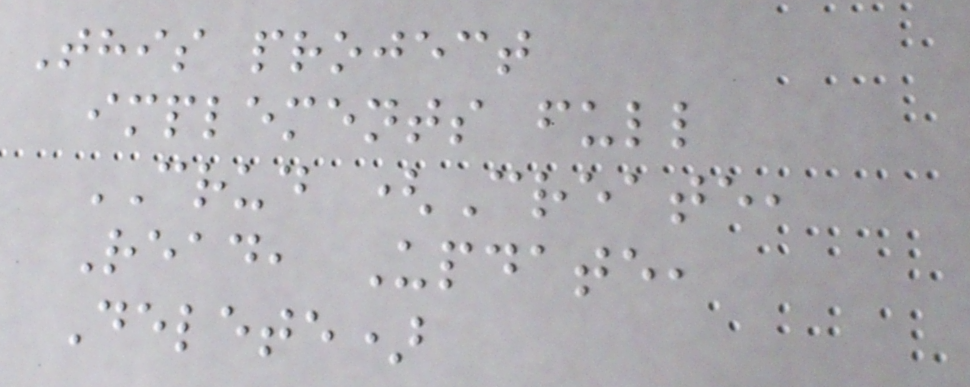This project
implements full
CRUD (Create,
Read, Update,
Delete)
